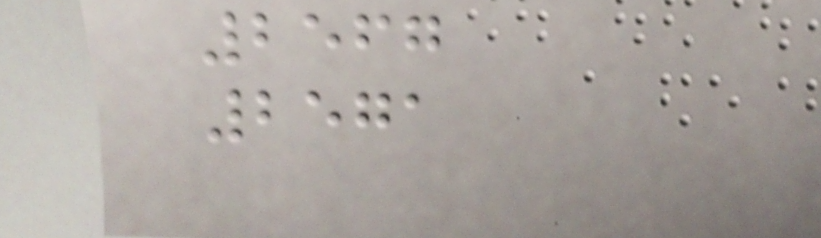2567
2571
